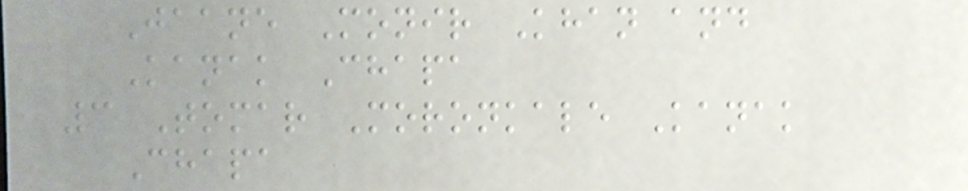Jaane Monir Khan and
Kanak Chapa
3 Tomar Moronkale Kanak
Chapa
